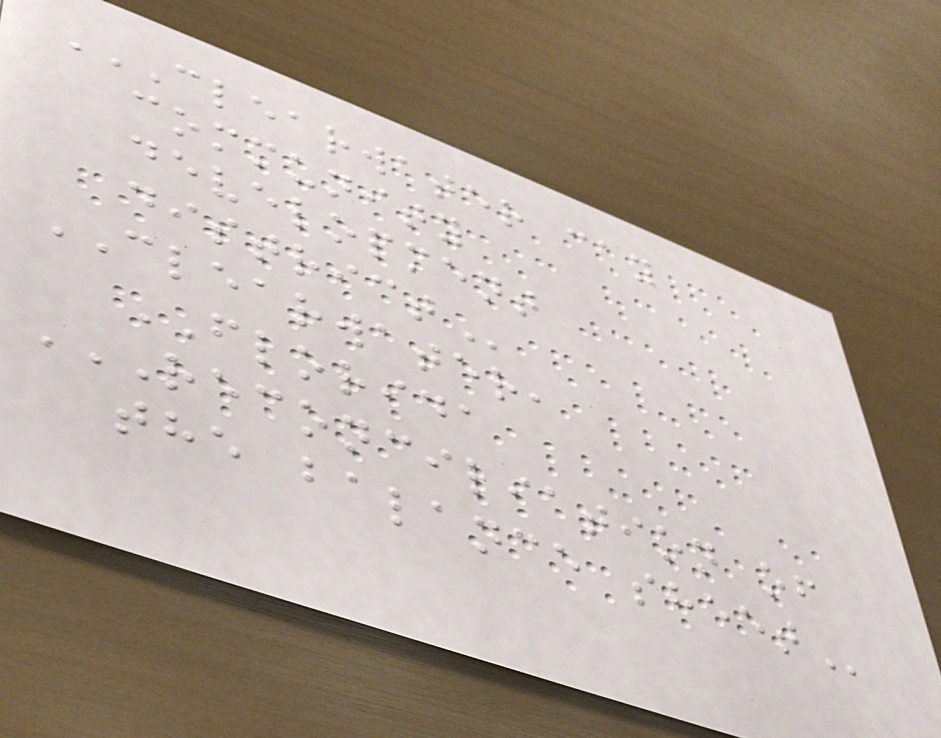CLEARWATER CAY
COMMUNITY
DEVELOPMENT
DISTRICT
CLEARWATER,
FLORIDA
RECONCILIATION OF
THE BALANCE SHEET
